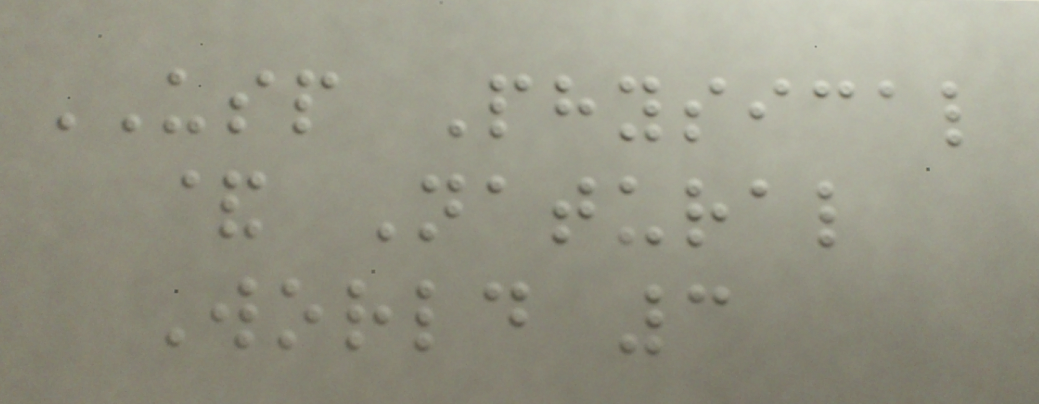USP Physical
& Natural
World 3
